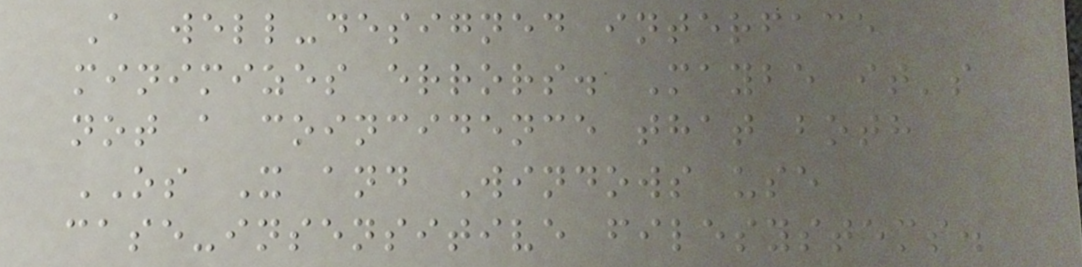A well-designed interface
minimizes errors. Maybe it's
not a coincidence that both
OS X and Windows use
case-insensitive filesystems.
